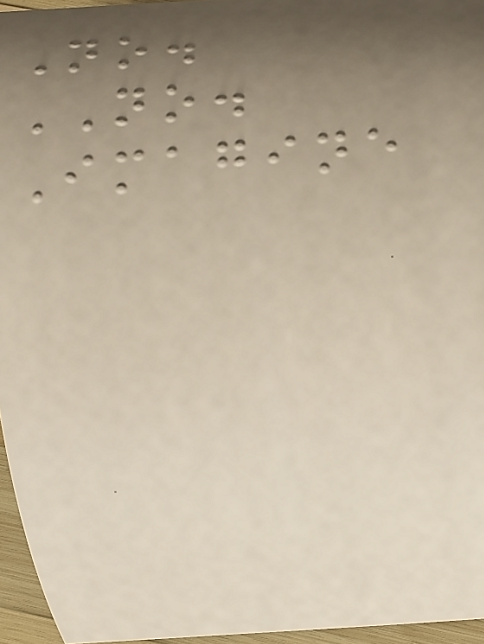No.
NO.
Imagine
